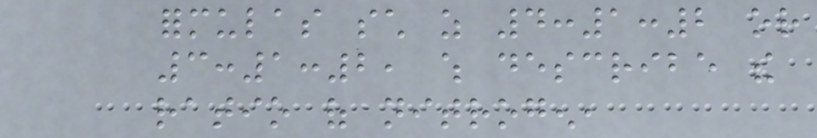formulas such as 4:1:2 or
3:1:2, which describe the
ratio of nitrogen,
